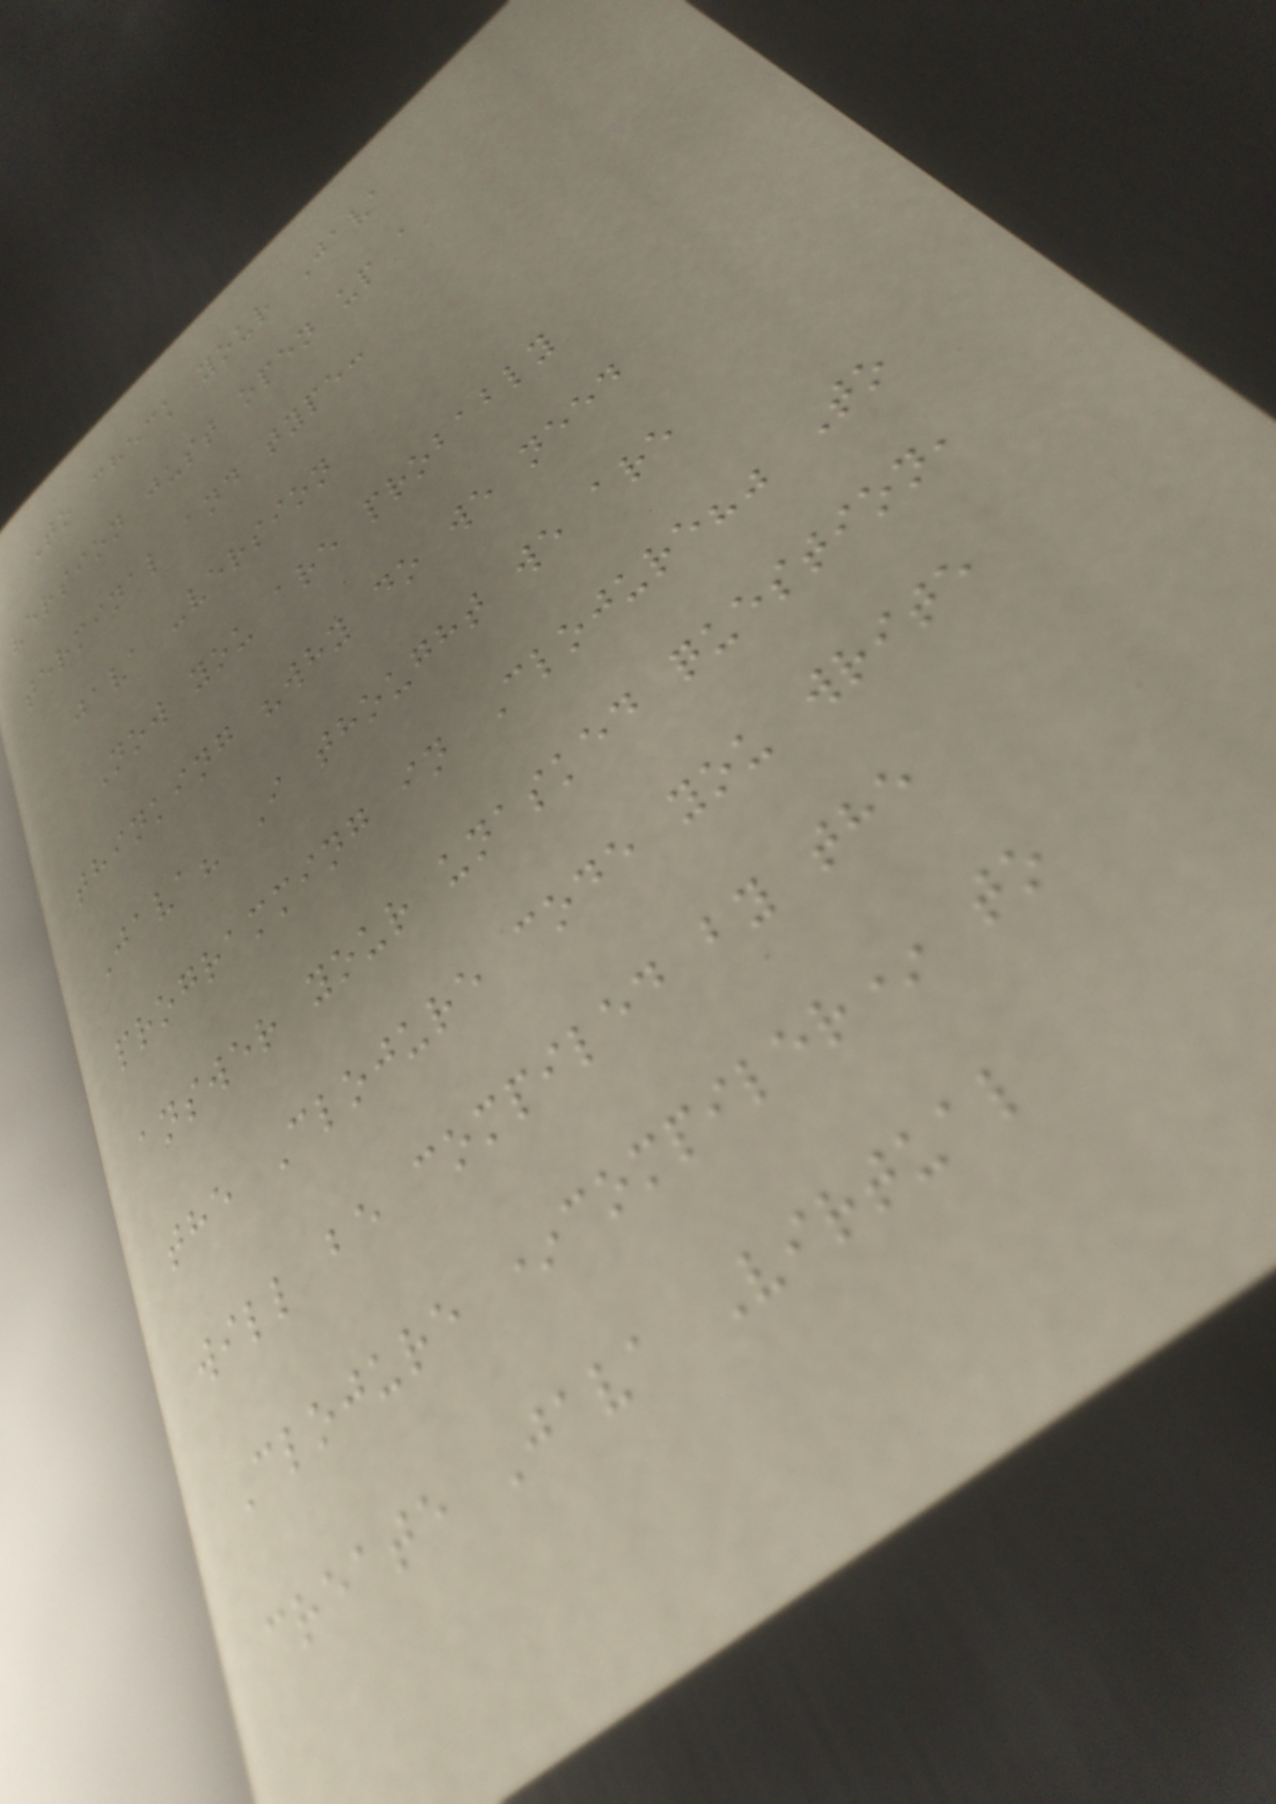To check your Java
version just open up a
terminal and type:
java -version
Now you are probably
thinking "why do we need
Java? I thought we are
programming in Clojure?" To
answer your unasked question,
the Clojure code you write
will be compiled by the
Clojure *compiler* to
create Java Virtual
